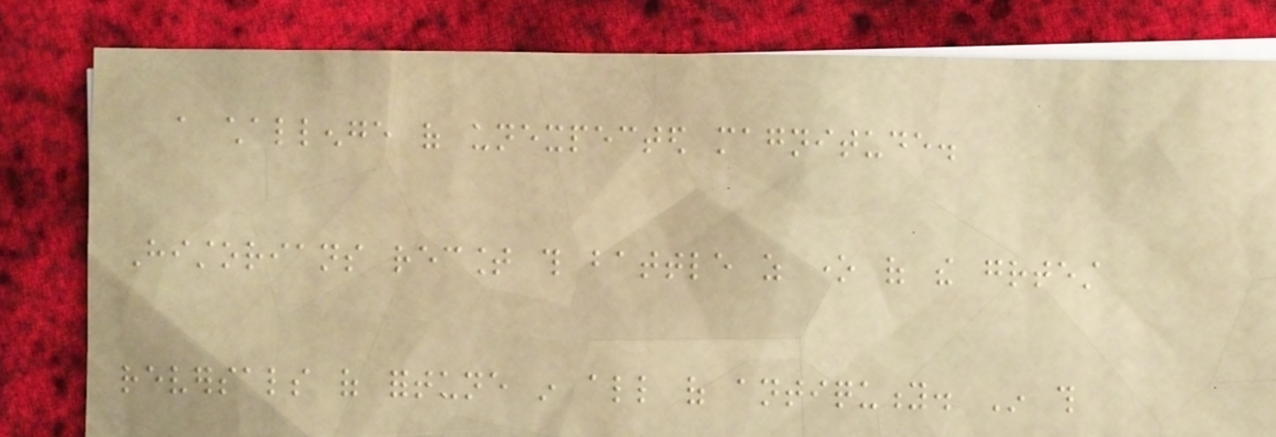a challenge of unexpected magnitude.
Historians recount this battle as one of the greatest
reversals of fortune in all of antiquity. In this
